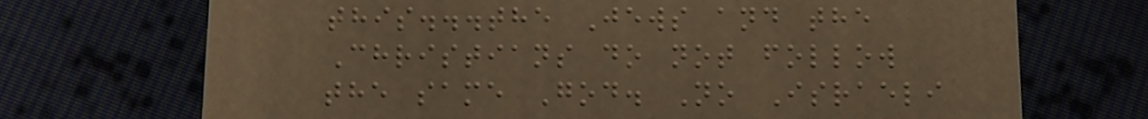this...the Jews and the
Christians do not follow
the same God. No Israeli
